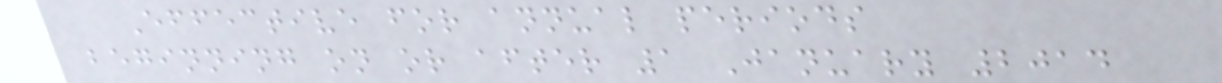Effective for annual periods
beginning on or after 1 January 2014
